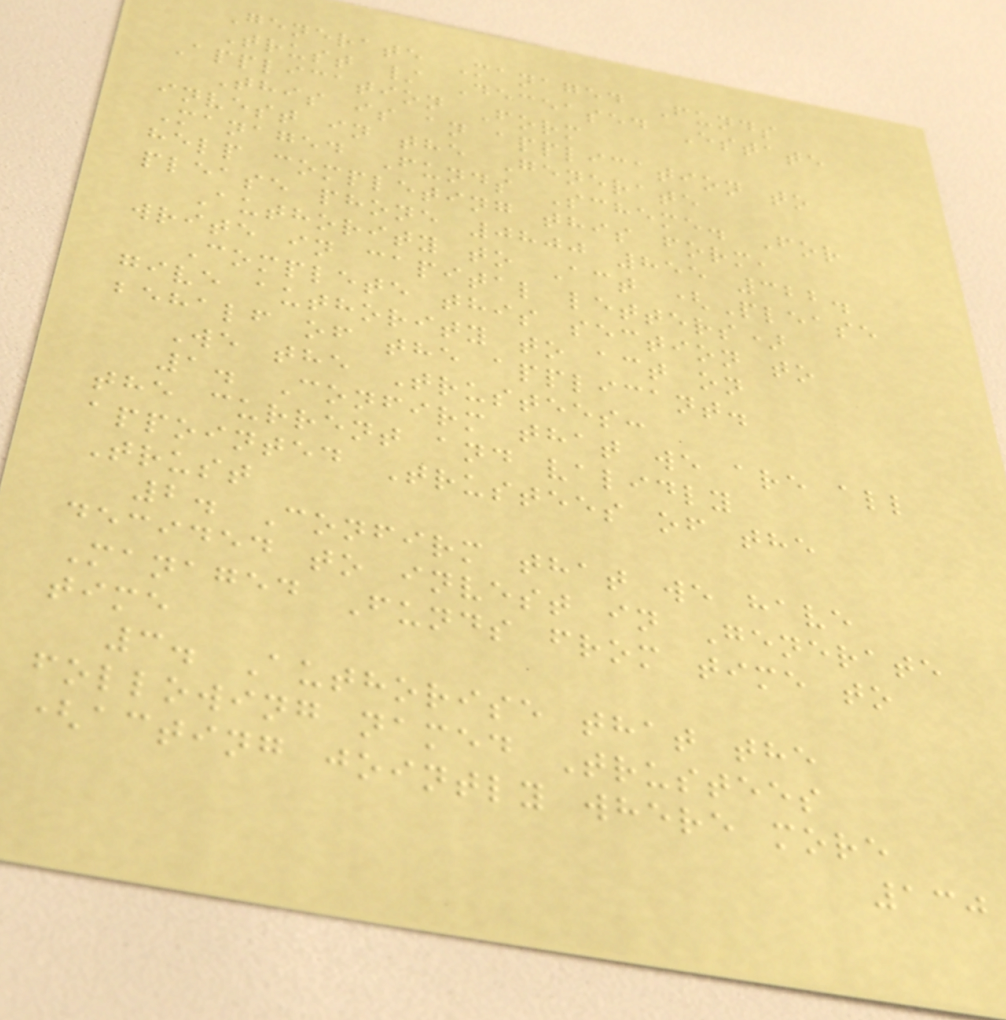Generate Managed Funds
Trust / Deceased Estate
Application Form
This is an application to
invest in the Generate
Managed Funds Scheme. For
help completing this form,
please phone 0800 855 322.
Authority to Act (Please
write in capital letters)
Complete this section to
give authority to act on
behalf of the applicant.
We the Trustees:
1. Confirm that we are all
the current and validly
appointed Trustees of the
Trust
2. Confirm that we have
decided to invest in Generate
Managed Funds from time to
time
3. Authorise that the
following named Trustees
(acting jointly where more
130
